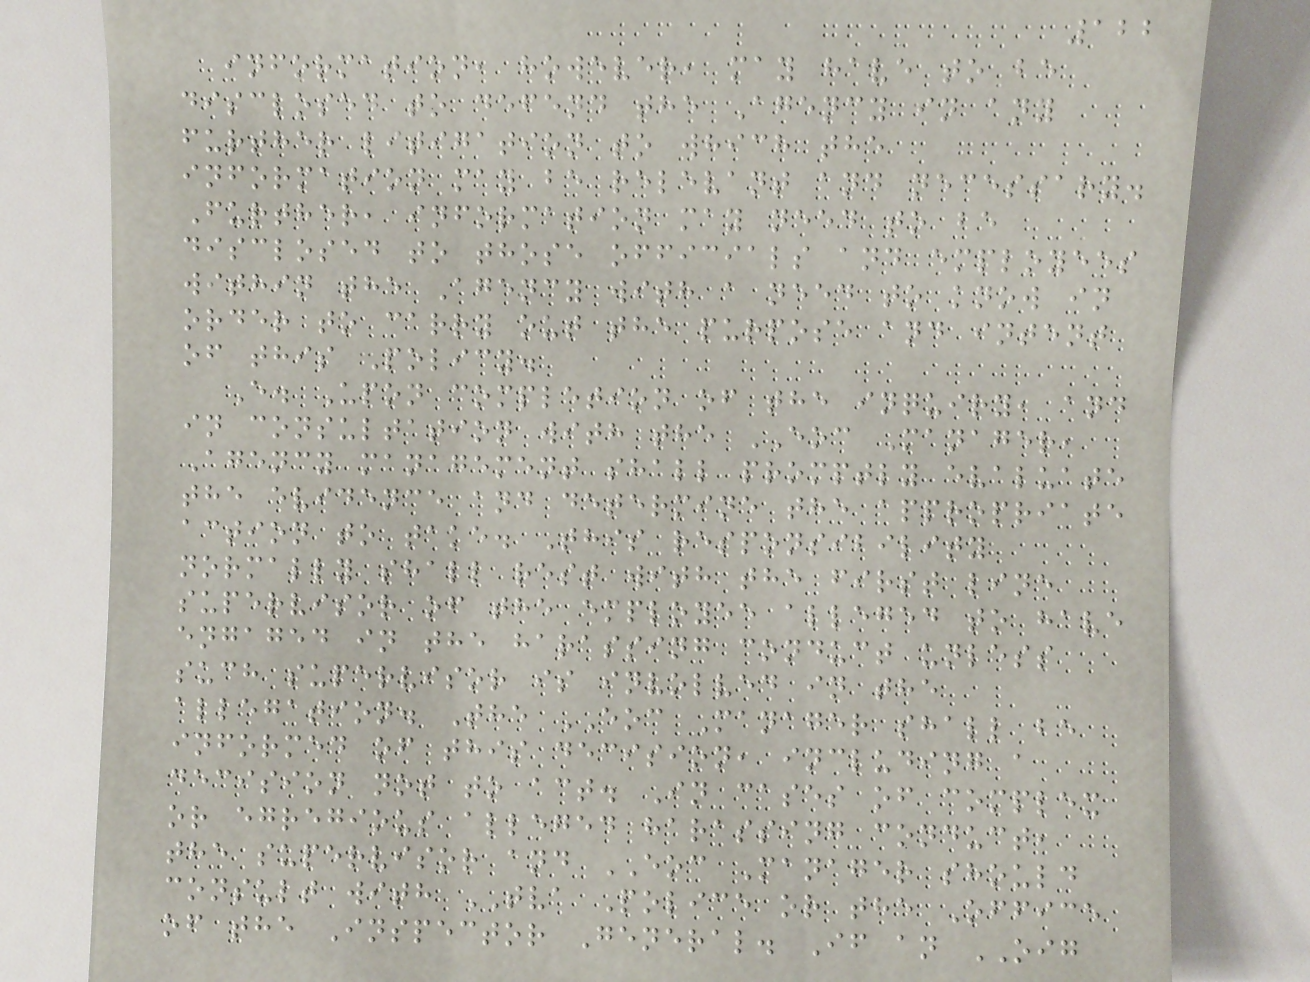122
information, however, may have to be
disclosed to defend the Agency in any
further litigation to which the
information may be relevant and necessary.
Further, information may need to be
disclosed to those officials and employees
within the Agency with a need to know in
order to carry out the purpose and intent
of this Policy.
E. Upon completion of the inquiry, and
in consultation with the EOC Manager,
Agency management shall promptly evaluate
the evidence and determine the appropriate
action to take. This responsibility
normally shall rest with the first line
supervisor of the employee alleged to have
engaged in the harassing conduct unless
such supervisor is involved in the
allegation. The EOC Manager shall be
informed of this decision, including a
decision not to act. In cases of complex
or egregious alleged harassing conduct,
the supervisor and EOC Manager should
consult with TVA Police or the Office
of the Inspector General. If an OIG
